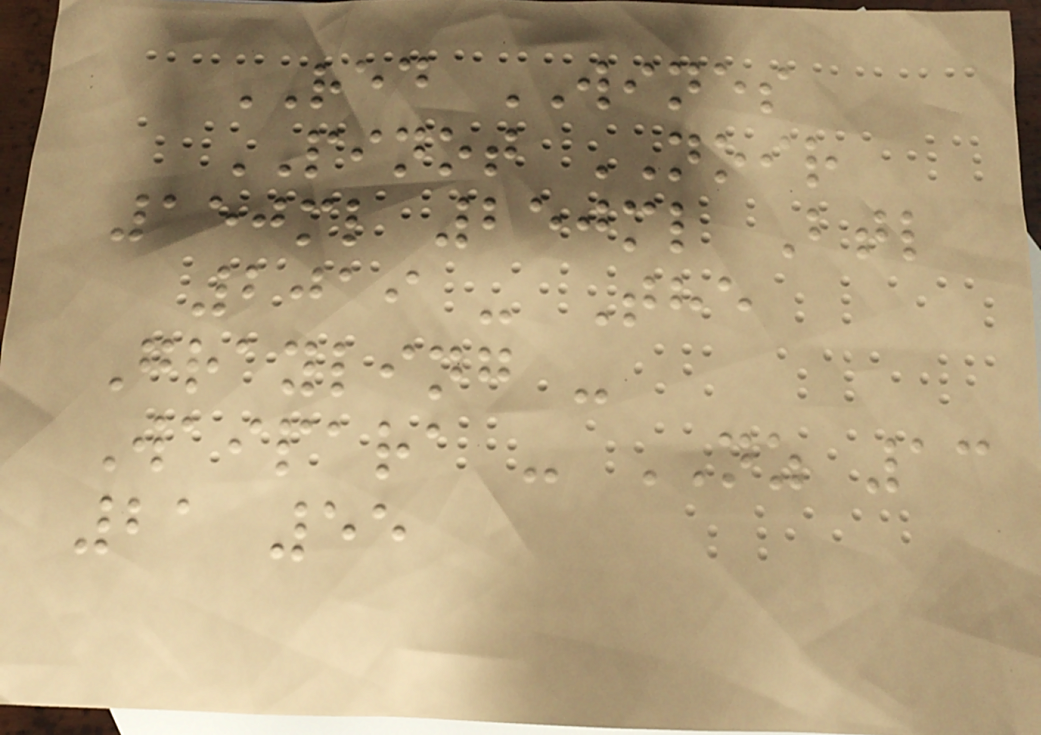RED WINES
PINOT NOIR
150ml 250ml Btl
2019 - The
Grayling -
Waipara - NZ 13
21 55
